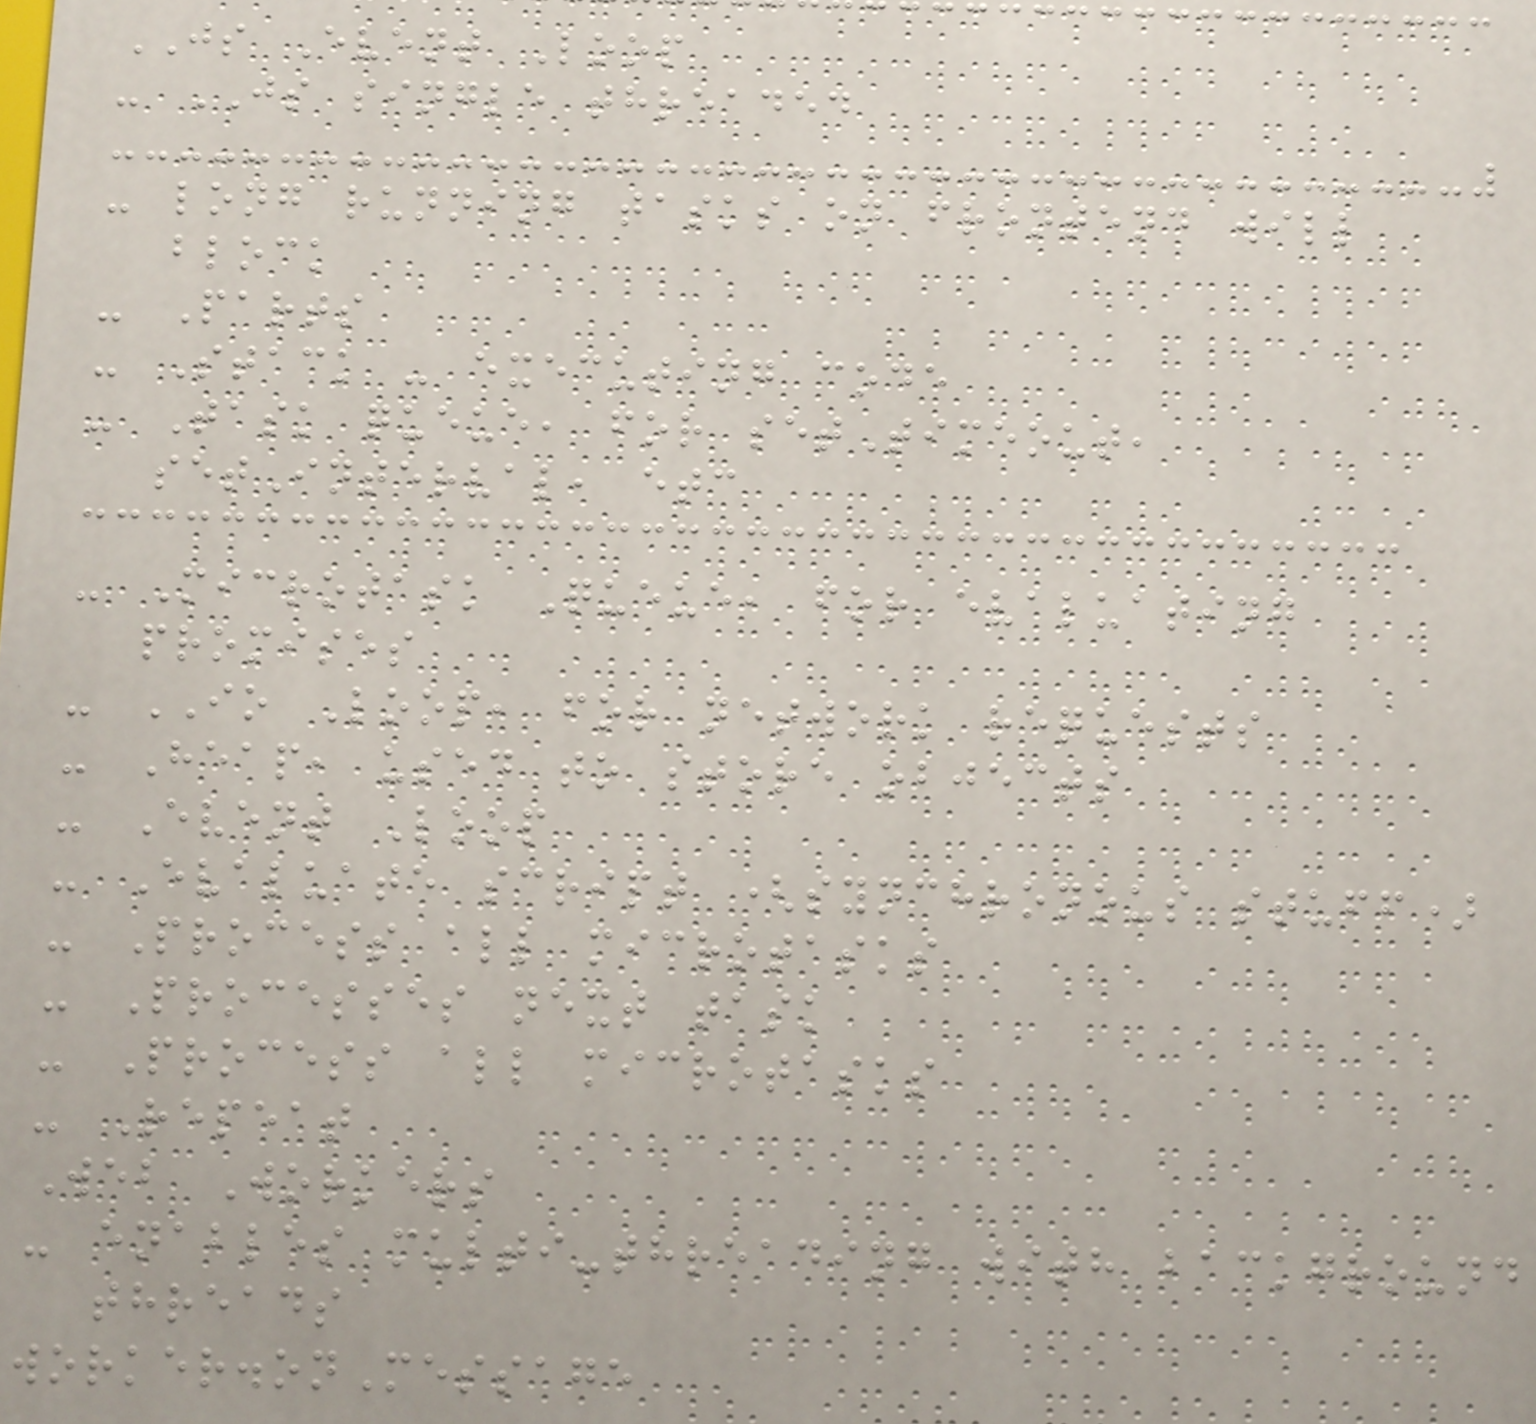JS Event Loop
- JS single threaded
- long running tasks on frontend will
block
- Parts
- Stack - executing code
- Task queue, for setTimeout,
setInterval, etc
- Microtask Queue, for evaluating
promises
- IO Loop, for network requests
- Heap, used to store objects
- Event Loop
- Evaluate script (synchronous stuff)
- Process all microtasks
- Processes next task
- Process all microtasks
- Repeat
Web Workers
- enables multi-threading with background
threads
worker.onMessage
